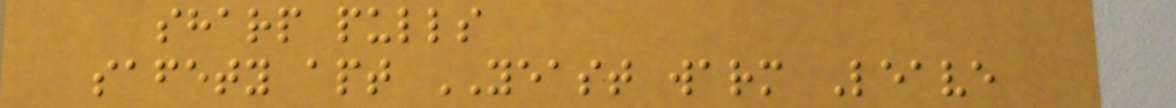sharp pulls
safety apt YEAST warm Leave
